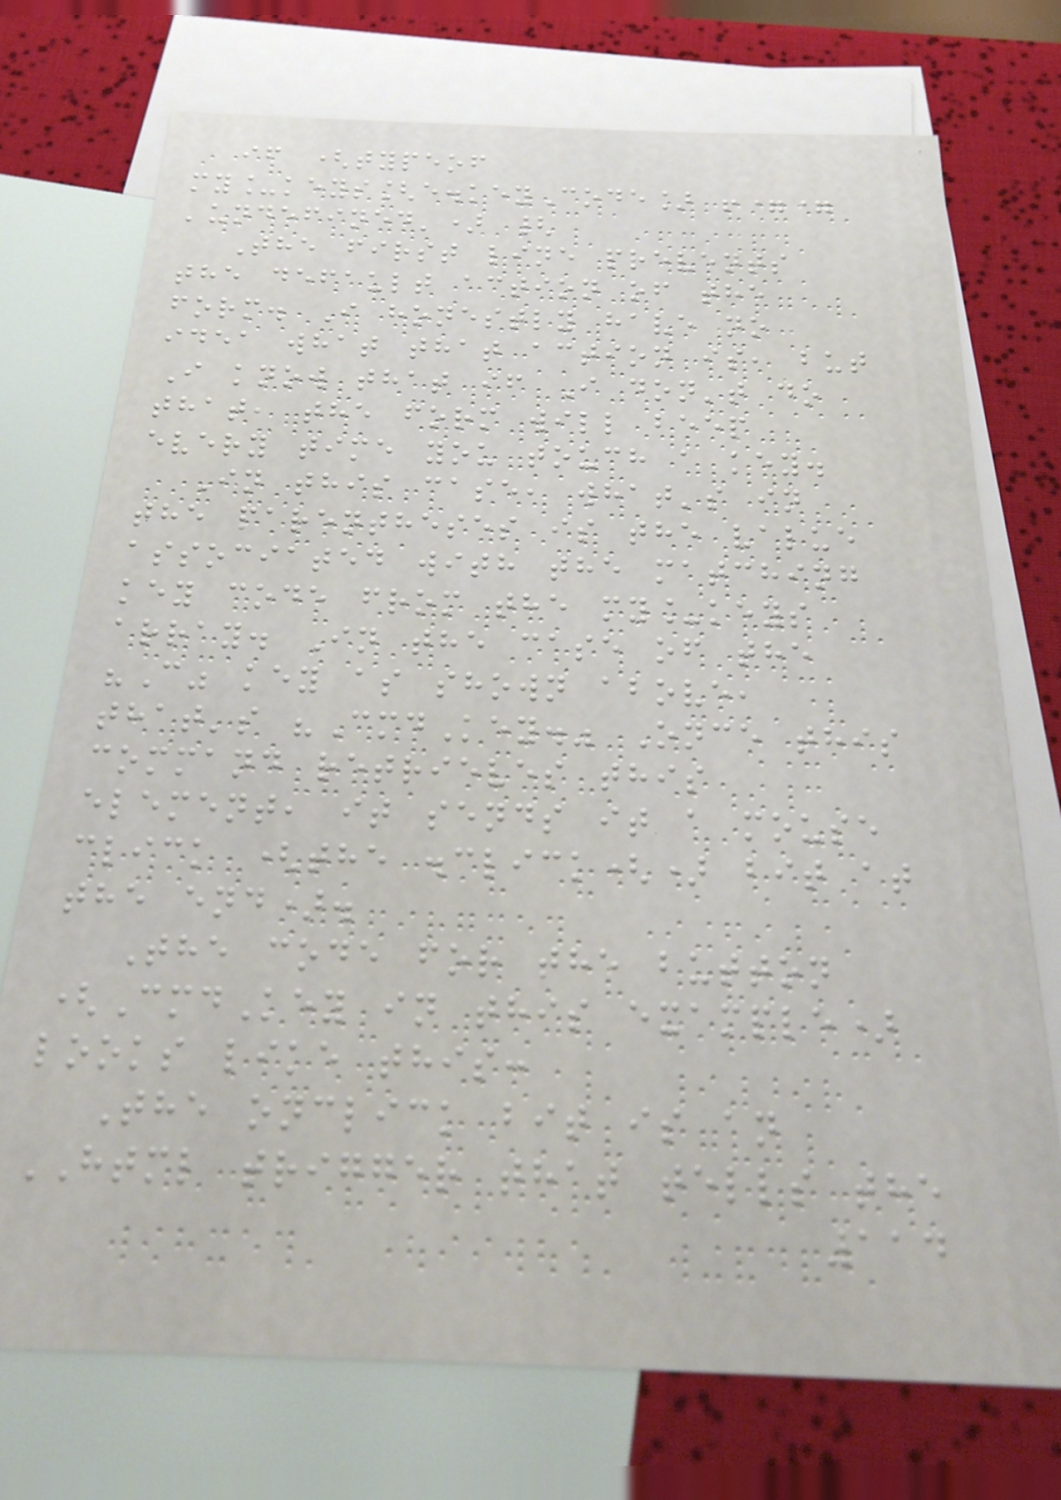if (typeof
my_keys[e.keyCode] !==
'undefined') {
The first line prevents
the default action of the
form. I honestly have no
idea what that action is, but
I know that if I don't do
that, the form will beep
every time you touch a key.
In this case, what's in
the parentheses is the value
associated with the matching
key code from the my_keys
array. In the case of the
"C" key as shown above,
that's "CmdKey." Once this
command retrieves this
element, it sends it a mouse
click (the .click() bit at
the end).
The code for the button
(CmdKey in this example)
looks like this:
The onclick bit is an
HTML trigger that tells the
114
